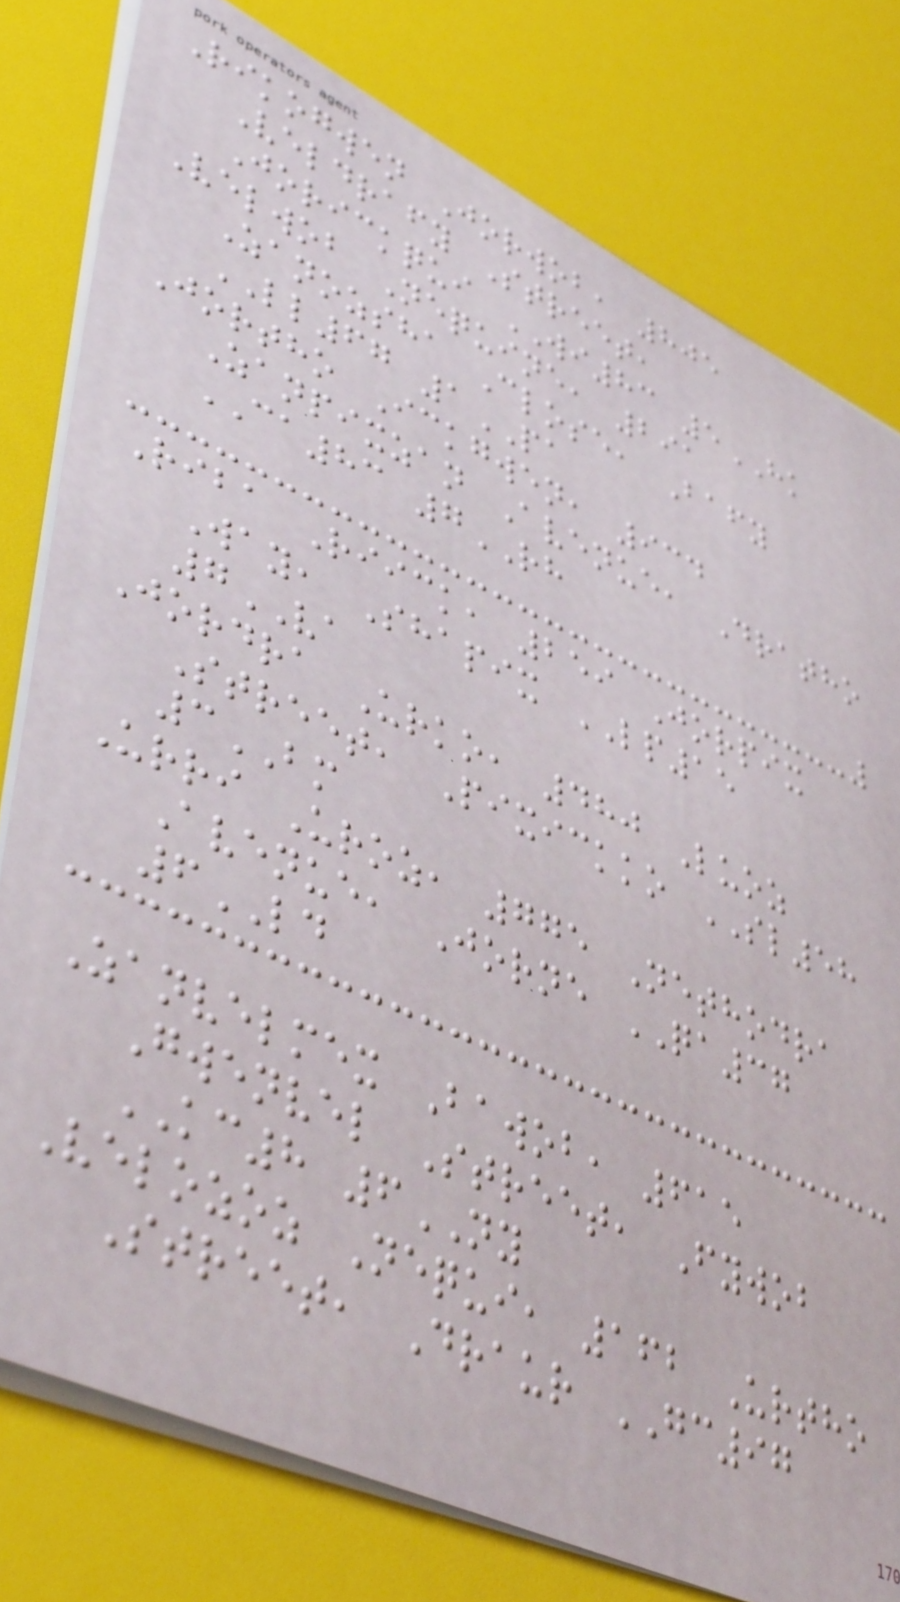Rikogwen Jorwob, 805
Veldrafy Street,
Jorickqui WI83 5HK
Velwob Nequine, 291
Zanozsha Close, Bafy
LL67 1PA
Jortho Ickgwen, 934
Zanpixzan Avenue, Dratho
CA83 7RH
Riba Riick, 259 Jorpix
Way, Shapix LP15
7VA
Jordra Urko, 480 Luoz
Street, Pixickko SL58
3BM
Urri Uroz, 775 Nethodra
Avenue, Jorne QA37
6LD
Zanvelmex Bawob, 615
Gwenvel Street, Fywob
KC8 6NY
Velozoz Nequi, 162 Urtho
Street, Draur GC97
